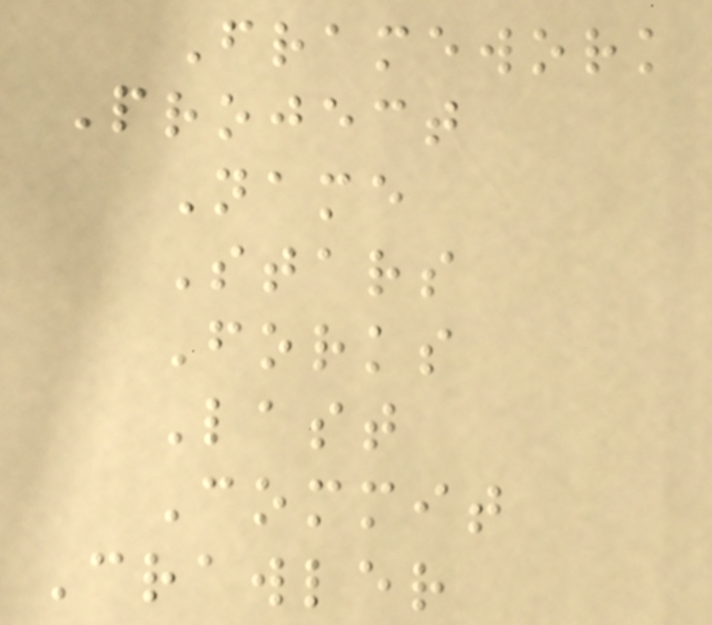Framework
Project
Name
Stars
Forks
Last
Commit
Crawler
